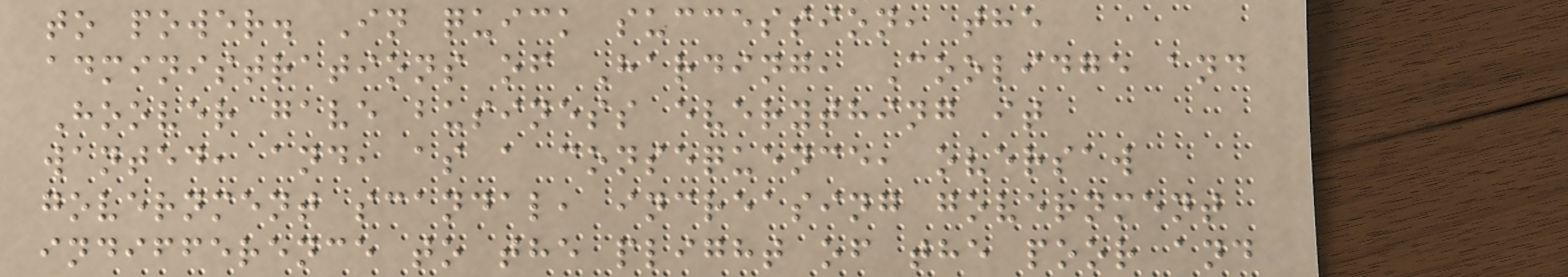to power. In quick succession, the
administrations of Harding, Coolidge and
Hoover gave business everything it
wanted, and, as a consequence, oversaw
government scandal, increasing government
indifference to the plight of the poor and
